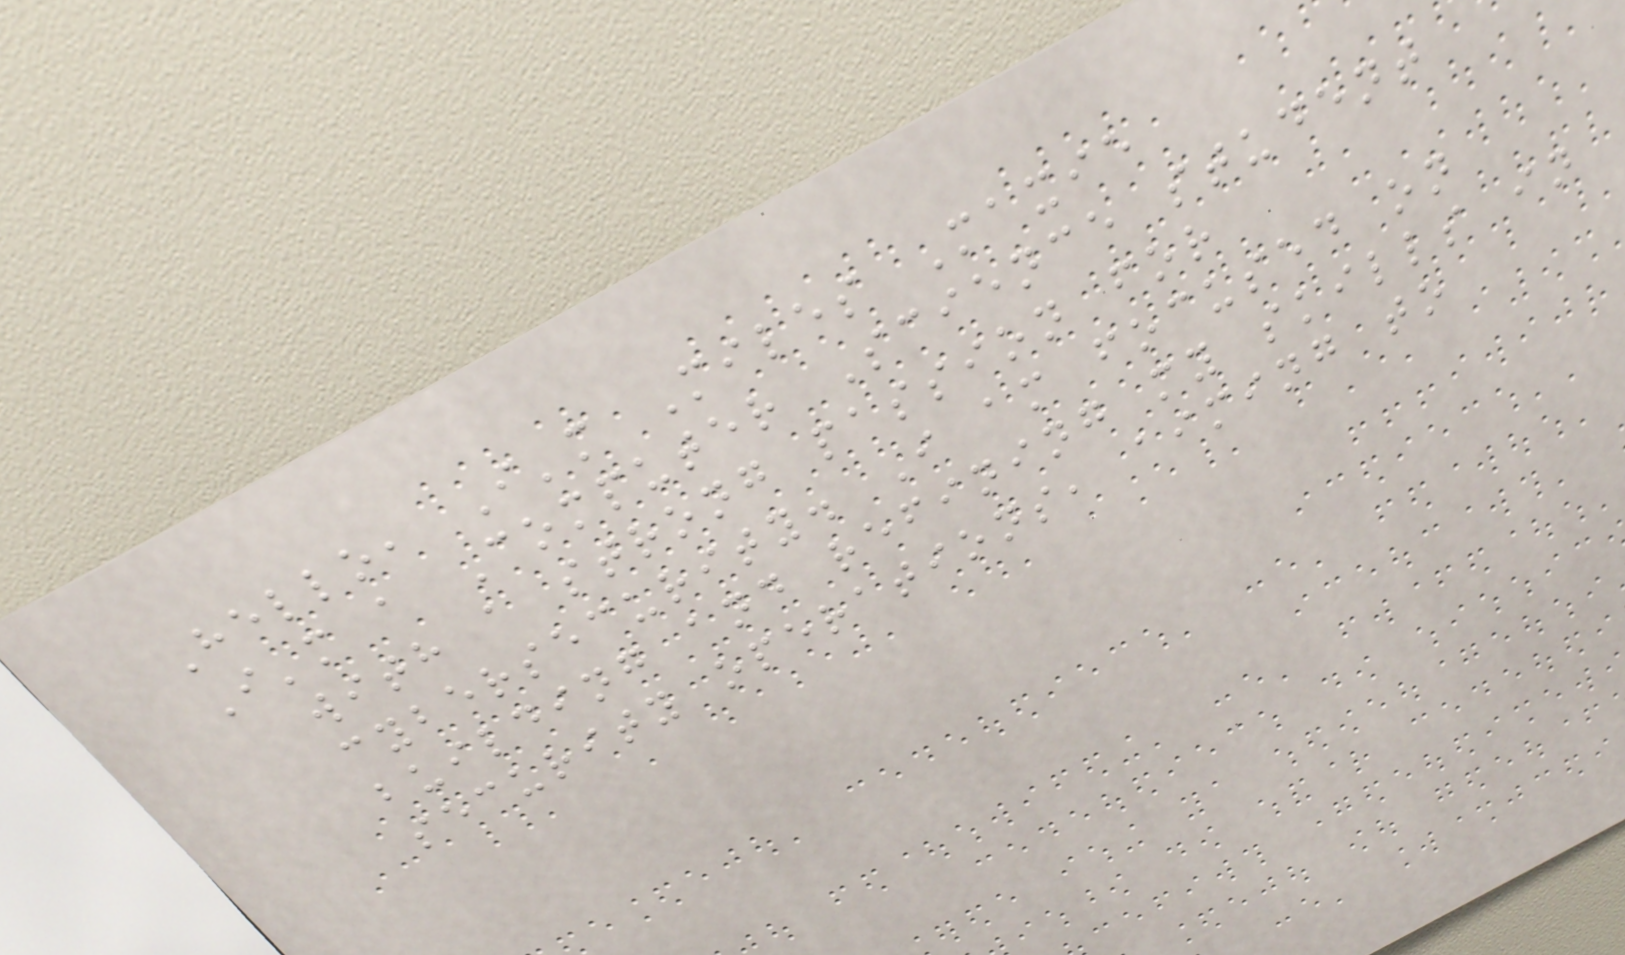Hello, I'm Miles Maxie
I'm a Computer Science student
with a strong passion for
cybersecurity. I am focused on
building and refining my skills in
security operations, aiming to
